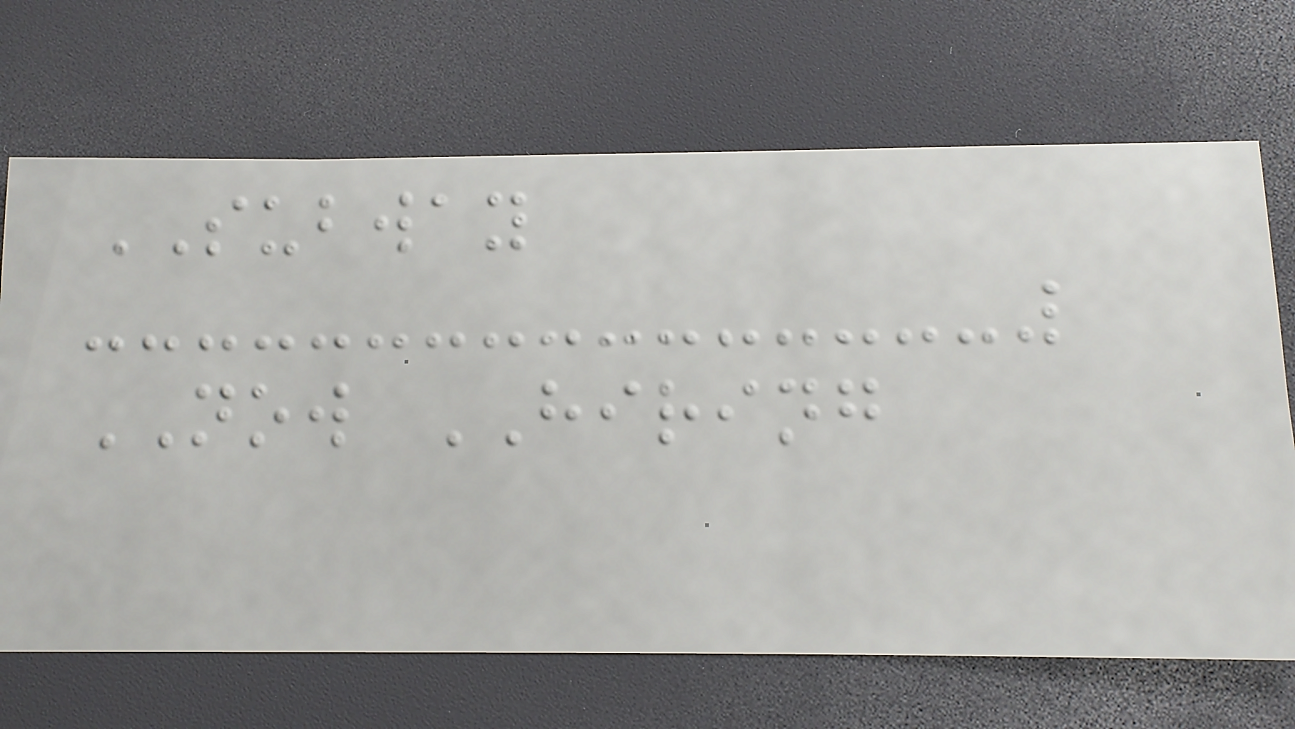SUBWAY
NOW HIRING
